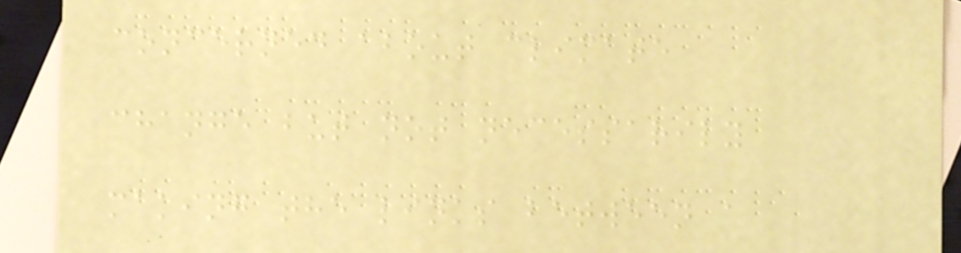concerned about climate
change but not necessarily
making the links between a
